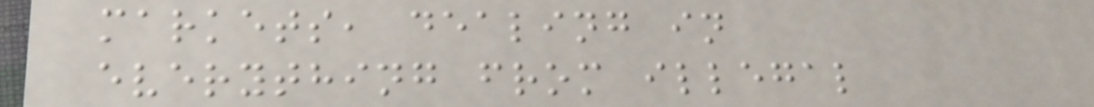markets, dealing in
everything from illegal
